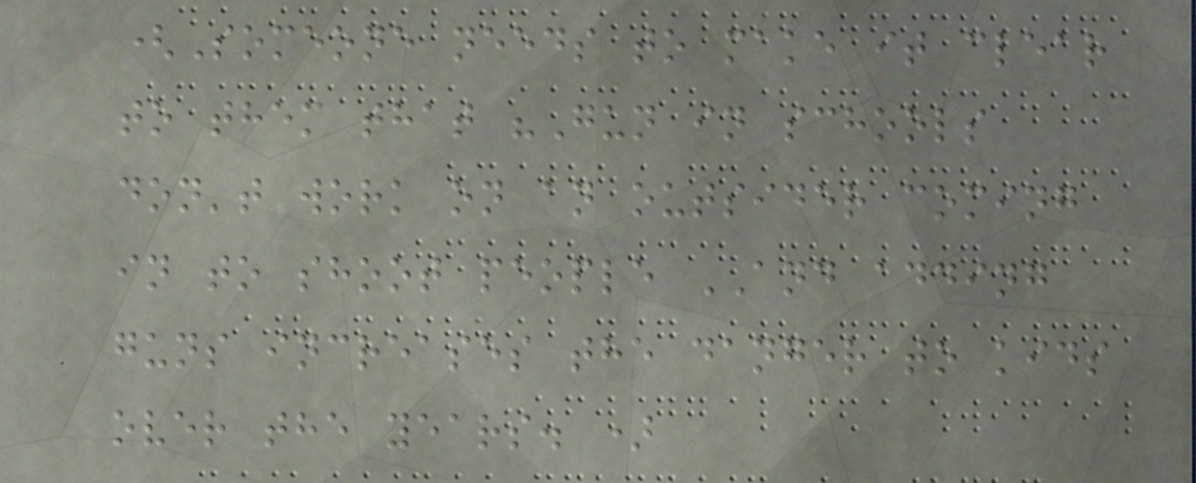(Someone needs to make it clear
to them that "Gun in schools
don't work on an outsider coming
in to shoot people AND adding
guns increases the danger to kids
over the years. )
